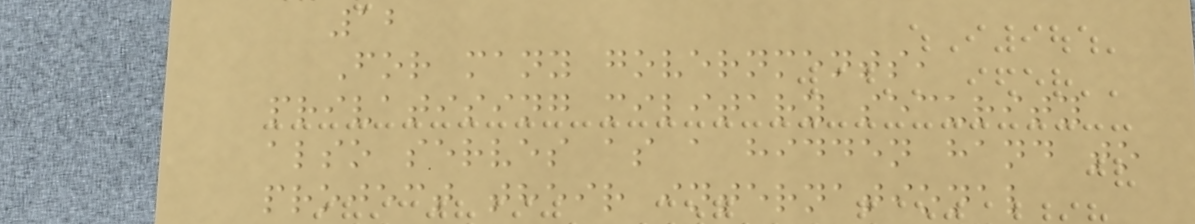12
For many governments,
privatising military security
also serves as a hidden hand to
project their international
